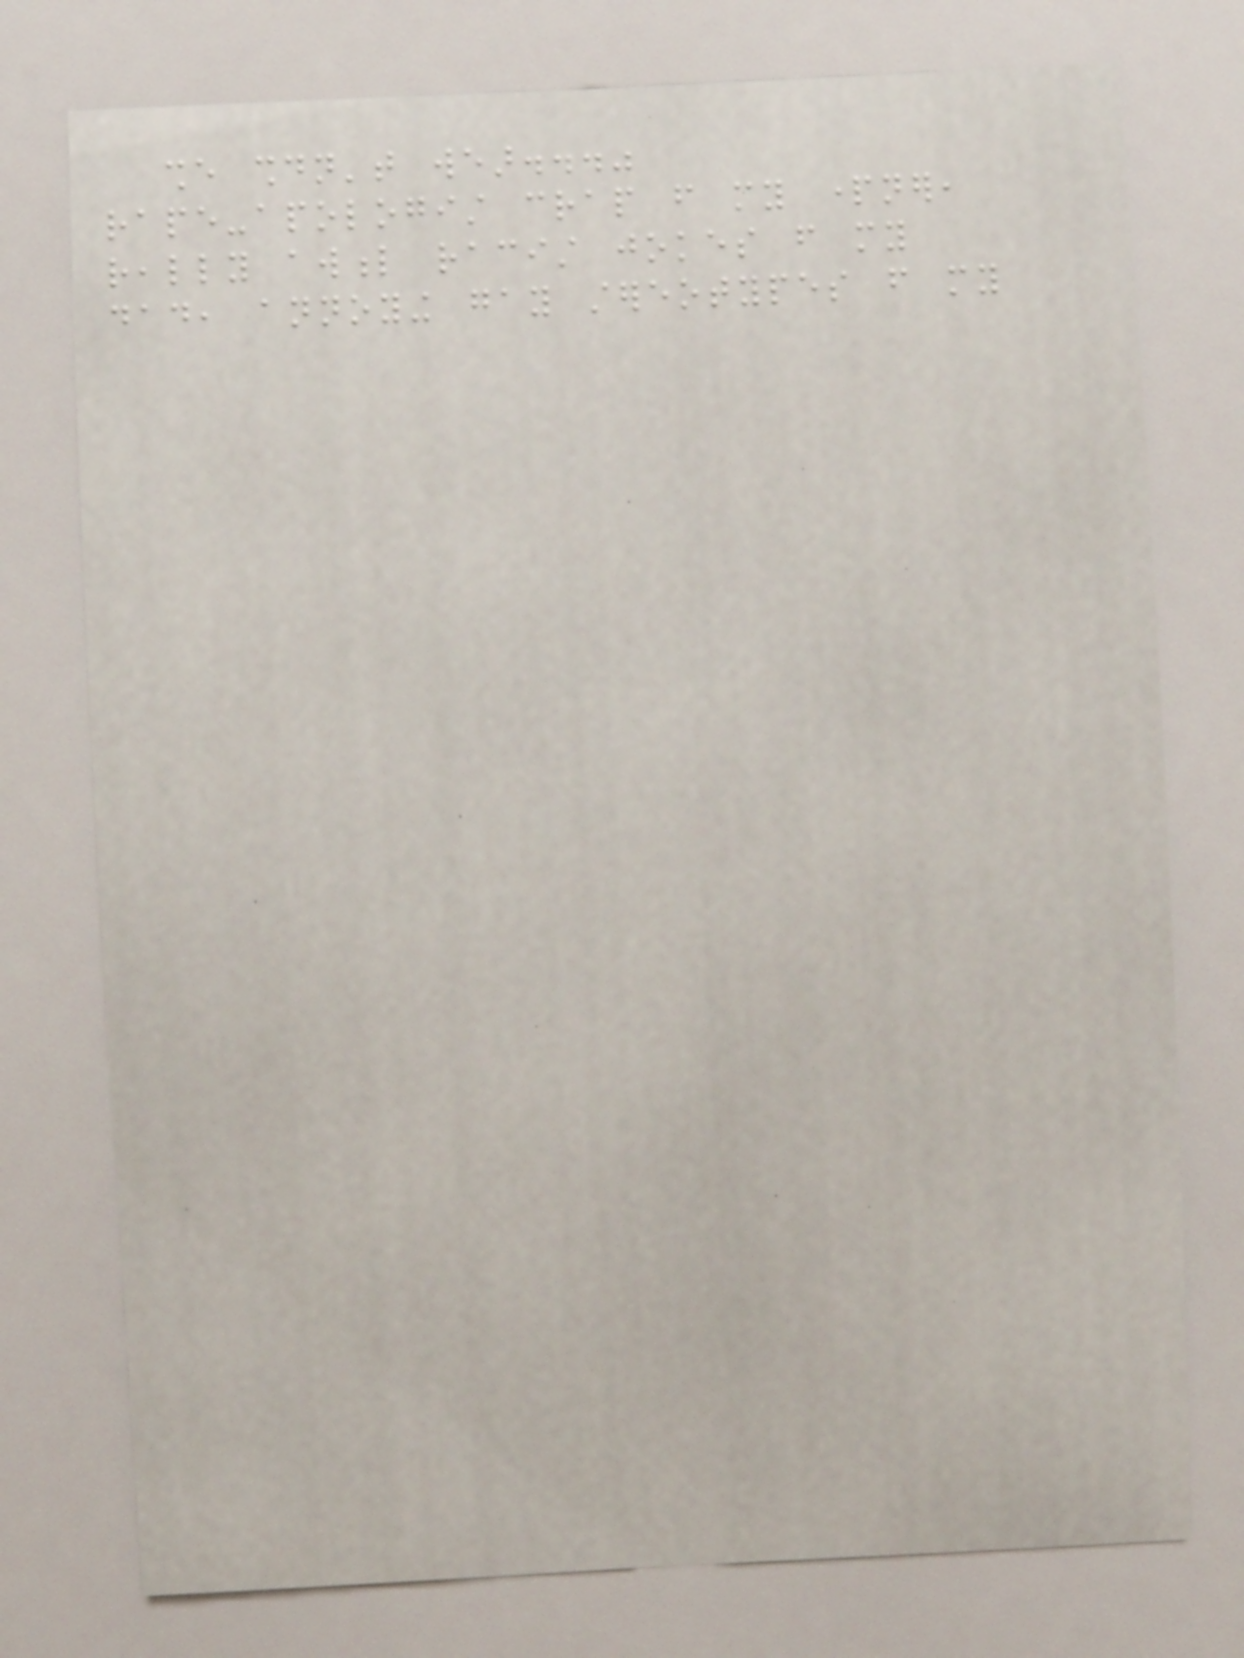she shouldn't wear..."
rape-apologist crap from my partner,
really awful racist jokes from my
dad, annoying gay stereotypes from my
